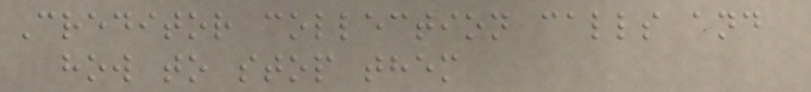Creditor collection calls and
how to stop them
